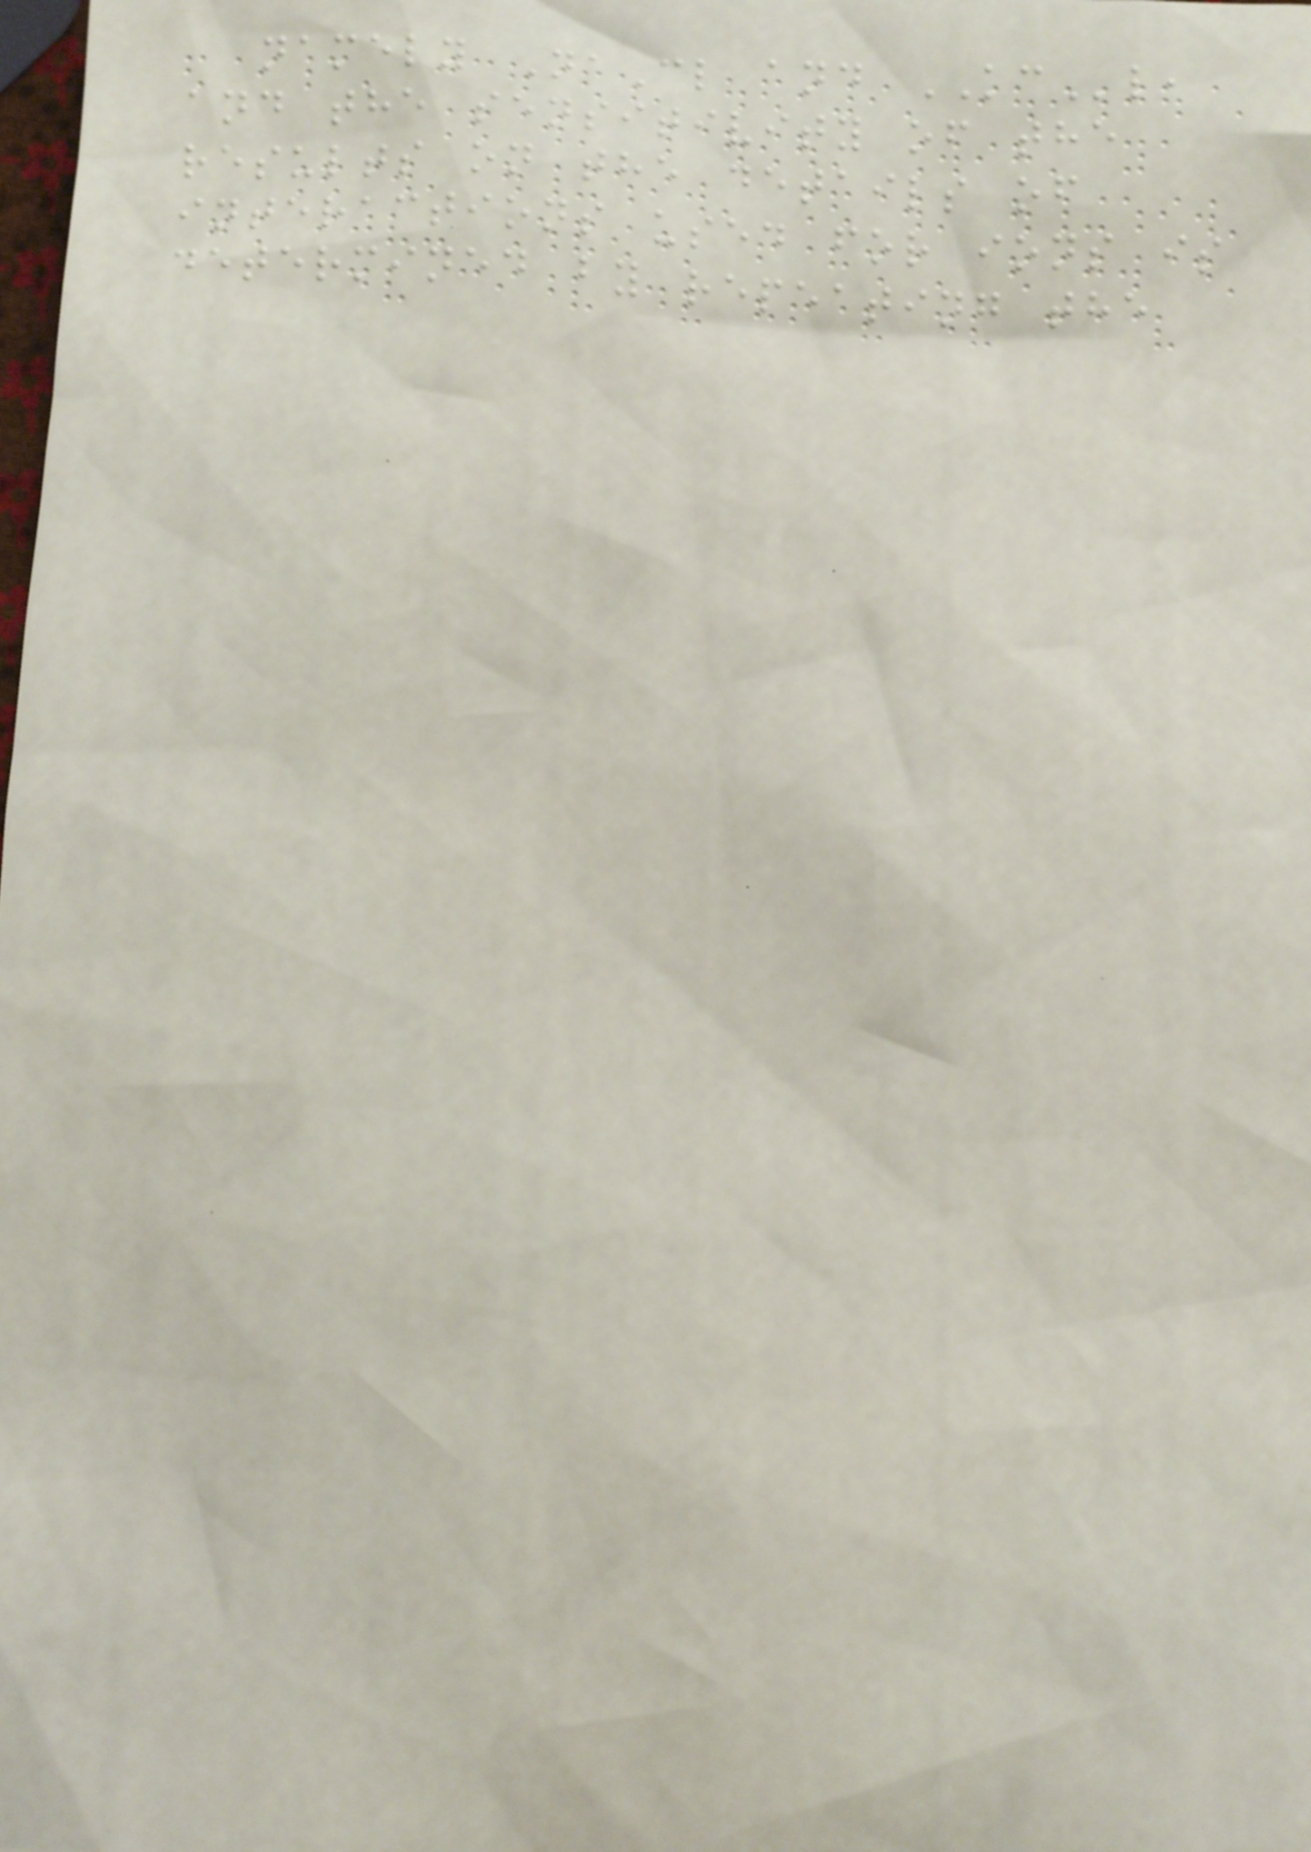namely NaCl and KCl,
and the sensitivity of the
results on the details of
interactions used for ions is
determined by repeating the
